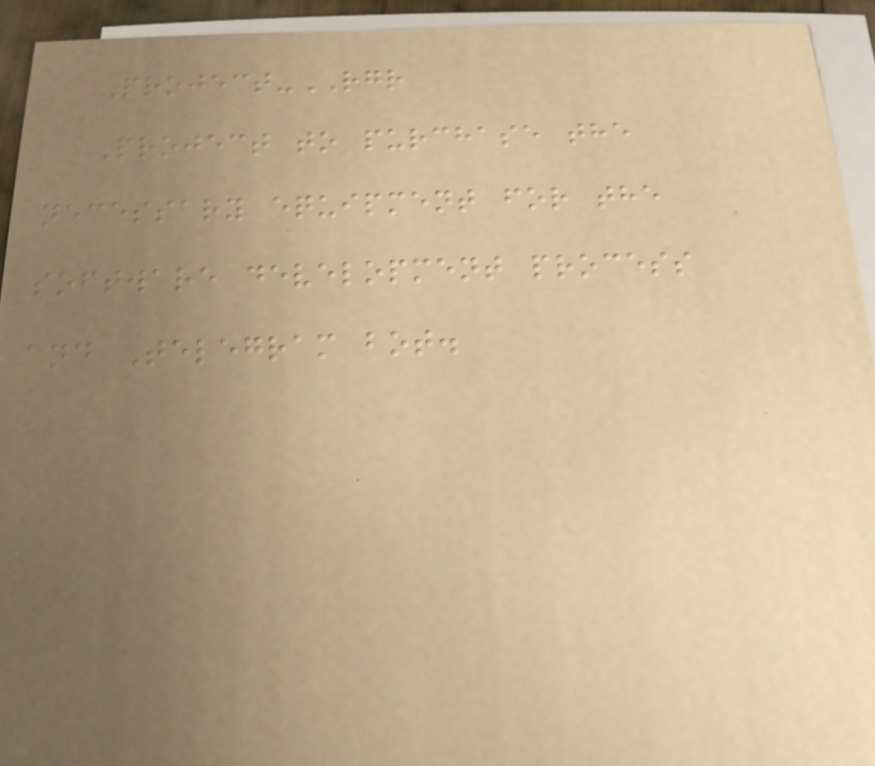Project-RGR
Project to purchase the
necessary equipment for the
software development process
and Telegram bot.
